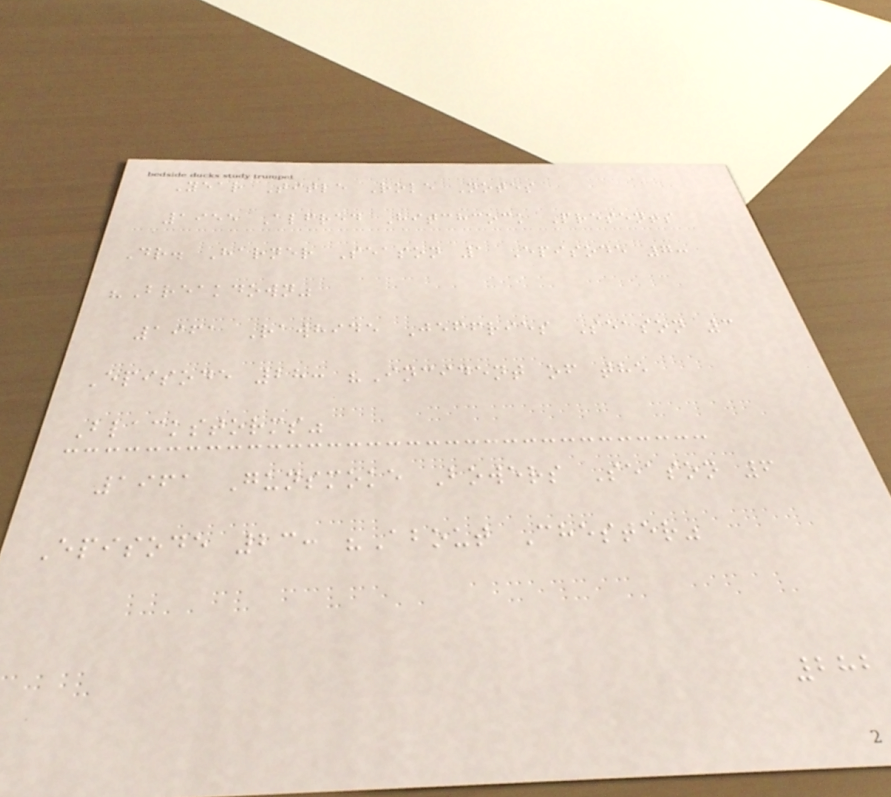Year Title Role Notes
1955 Alfred Hitchcock Presents
Dr. Harner Season 1 Episode 7:
"Breakdown"
1961 Rawhide Jeffries Season 3
Episode 28: "Incident of the
Blackstorms"
1961 Gunsmoke Bowers Season 6
Episode 23: "About Chester"
282
